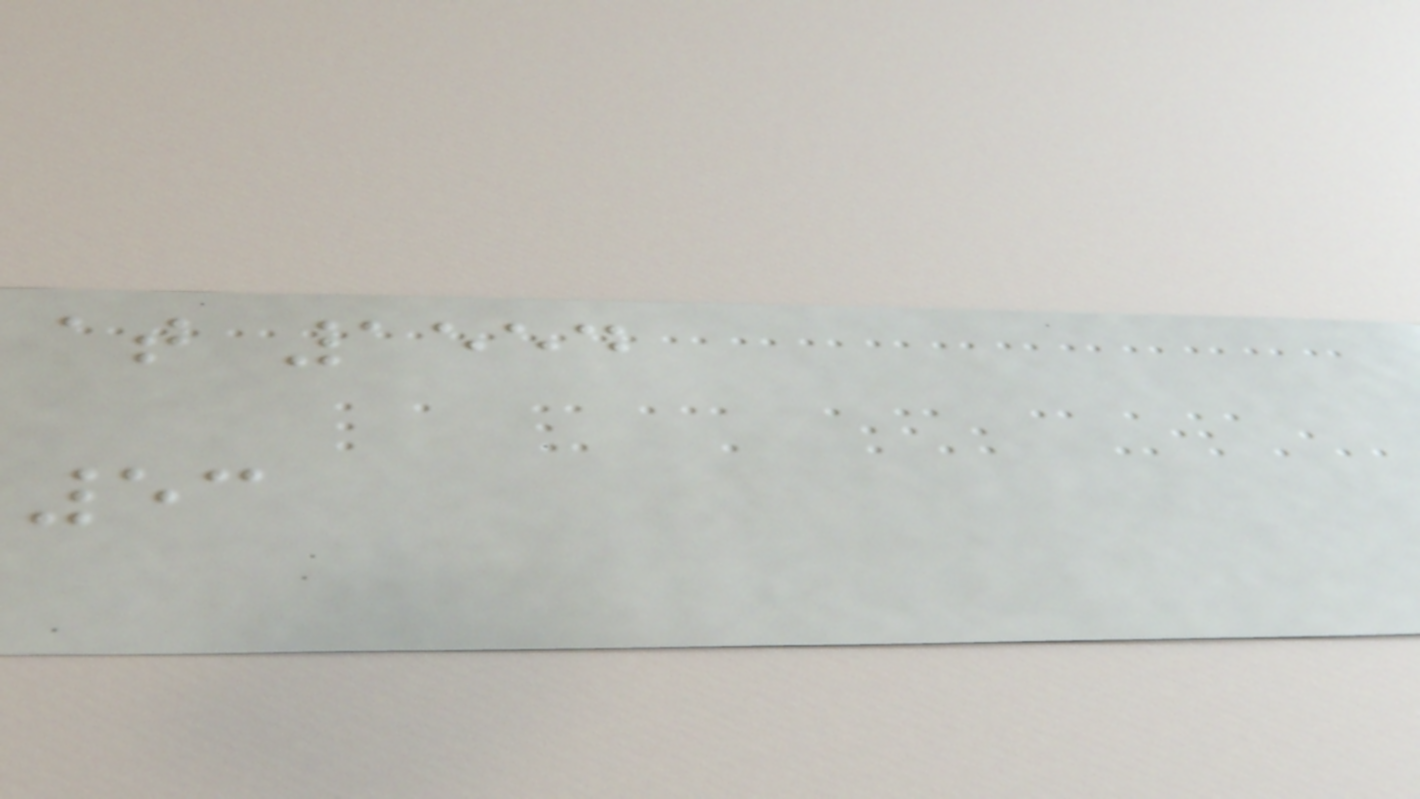at 1554
53
